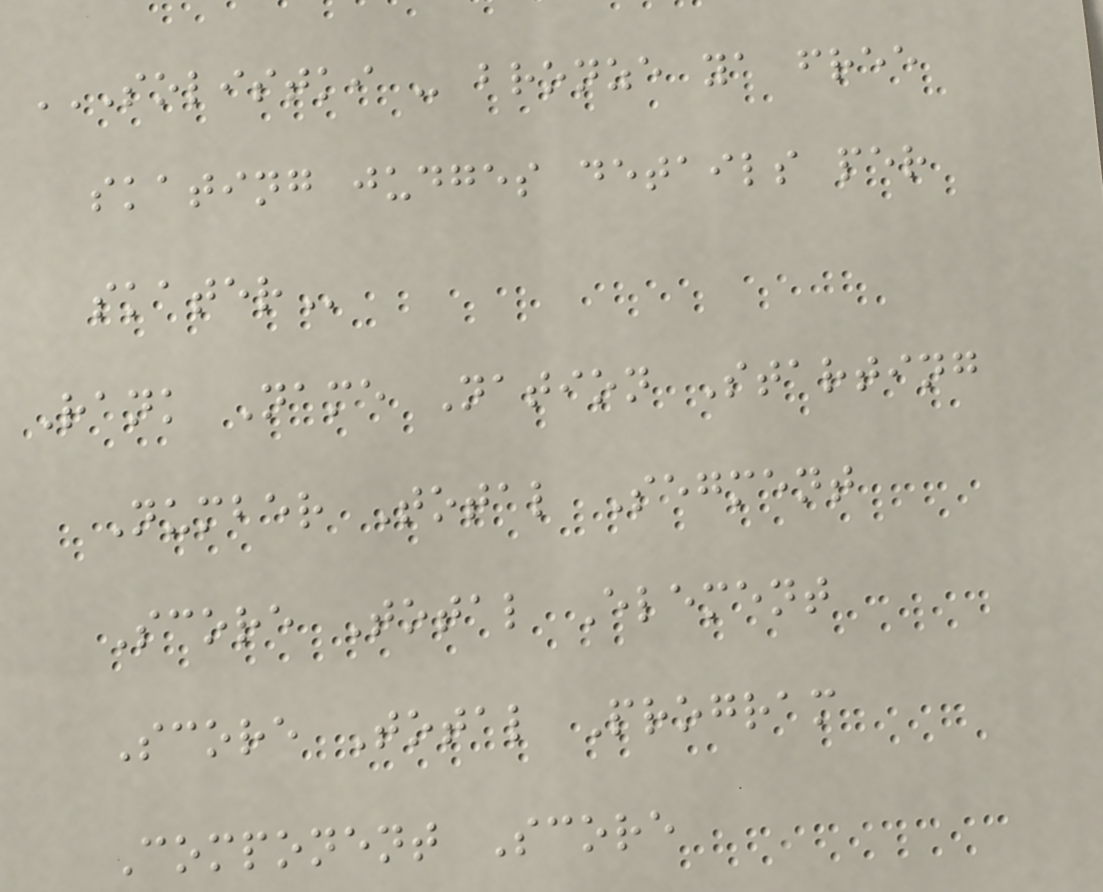SOLISTKI - BRONZE YA FREE
SKATING JUDGES DETAILS PER
SKATER
Rank Name Nation Starting
Number Total Segment
Score Total Element
Score Total Program
Component Score
